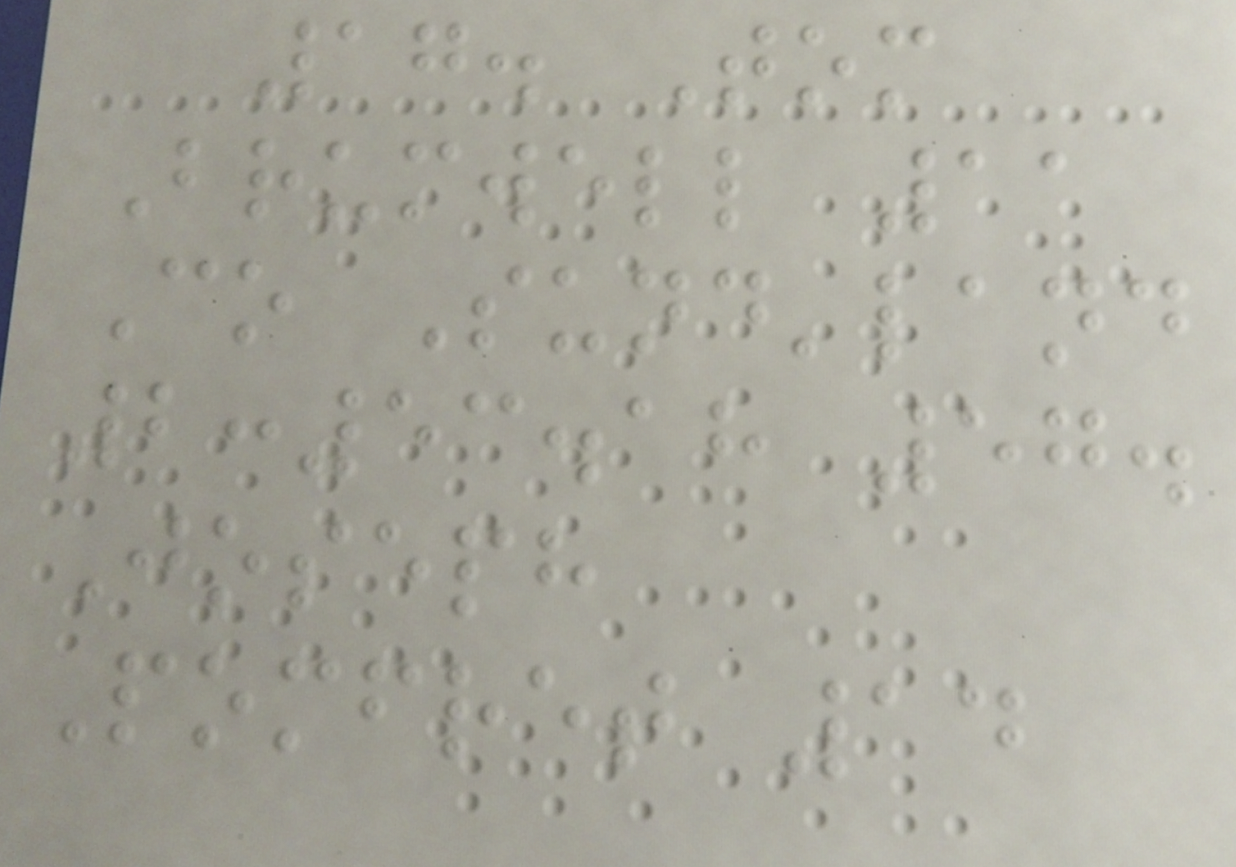17. Tom
Brumwell 11
Co Sund'land
2:53.18 57.
Joseph
Pomfret 14
